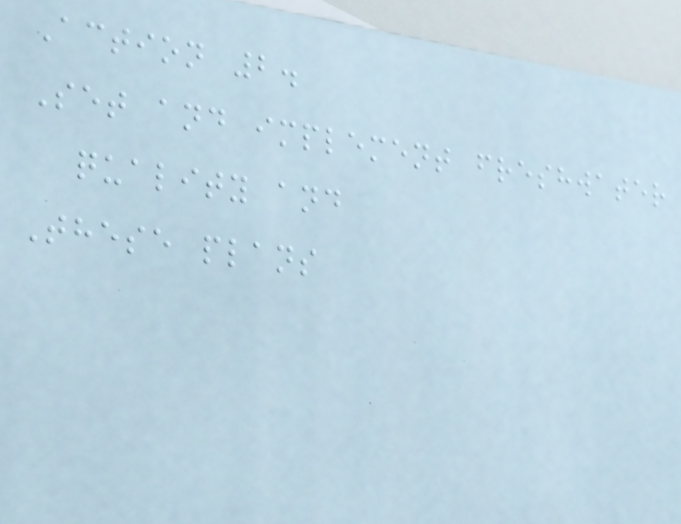Action 2.
Set and implement freshwater
quality and
These plans
